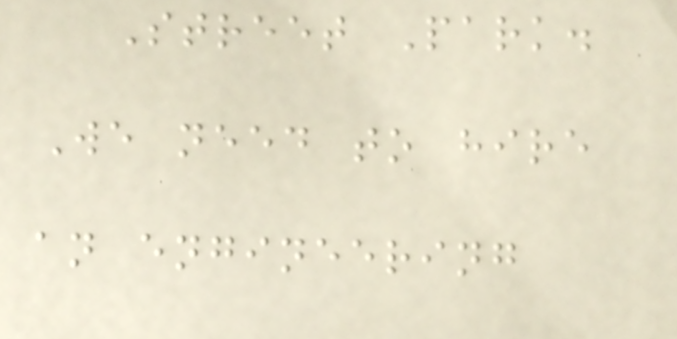Street Park.
We need to hire
an engineering
